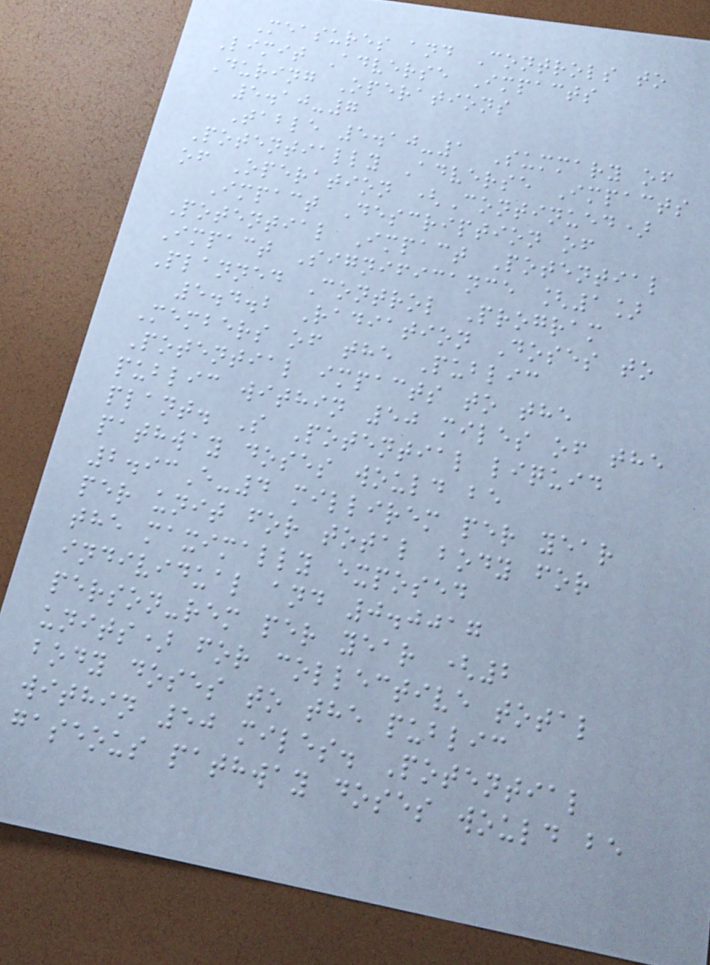Measures and Controls to
Limit Adverse Impacts
During Operations
5.10-7
Table 5.10-1 Summary of
Potentially Adverse Impacts
of Operation (Continued)
Impact Description of
Potential Impact Potential
Impact Significance [1]
Planned Control Program
5.4.2 Radiation Doses to
Members of the Public
Potential impacts to the
public within 50 miles of the
plant. S Potential liquid
pathway doses would be
2.93E-4 millirem per year
per unit for total body for
the maximally exposed
individual and 0.0017
person-rem per year (2
units) for collective total
body doses to the public
within 50 miles. Potential
gaseous pathway doses would be
